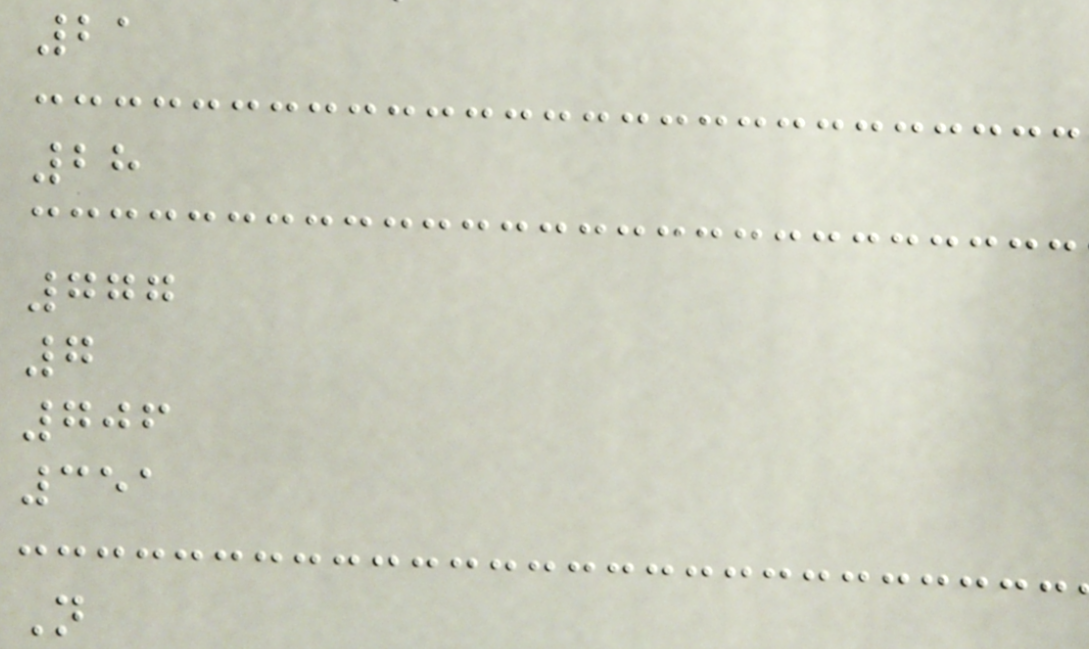21
28
777
7
706
351
N
